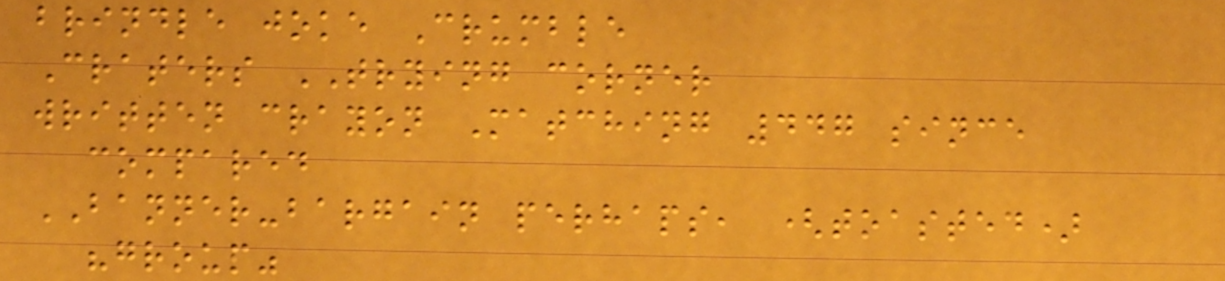brindle joke Crumble
Craters TRYING corner
written crayon Matching 447 since
compared
BANNER-bargain perhaps, (toasted)
"group"
